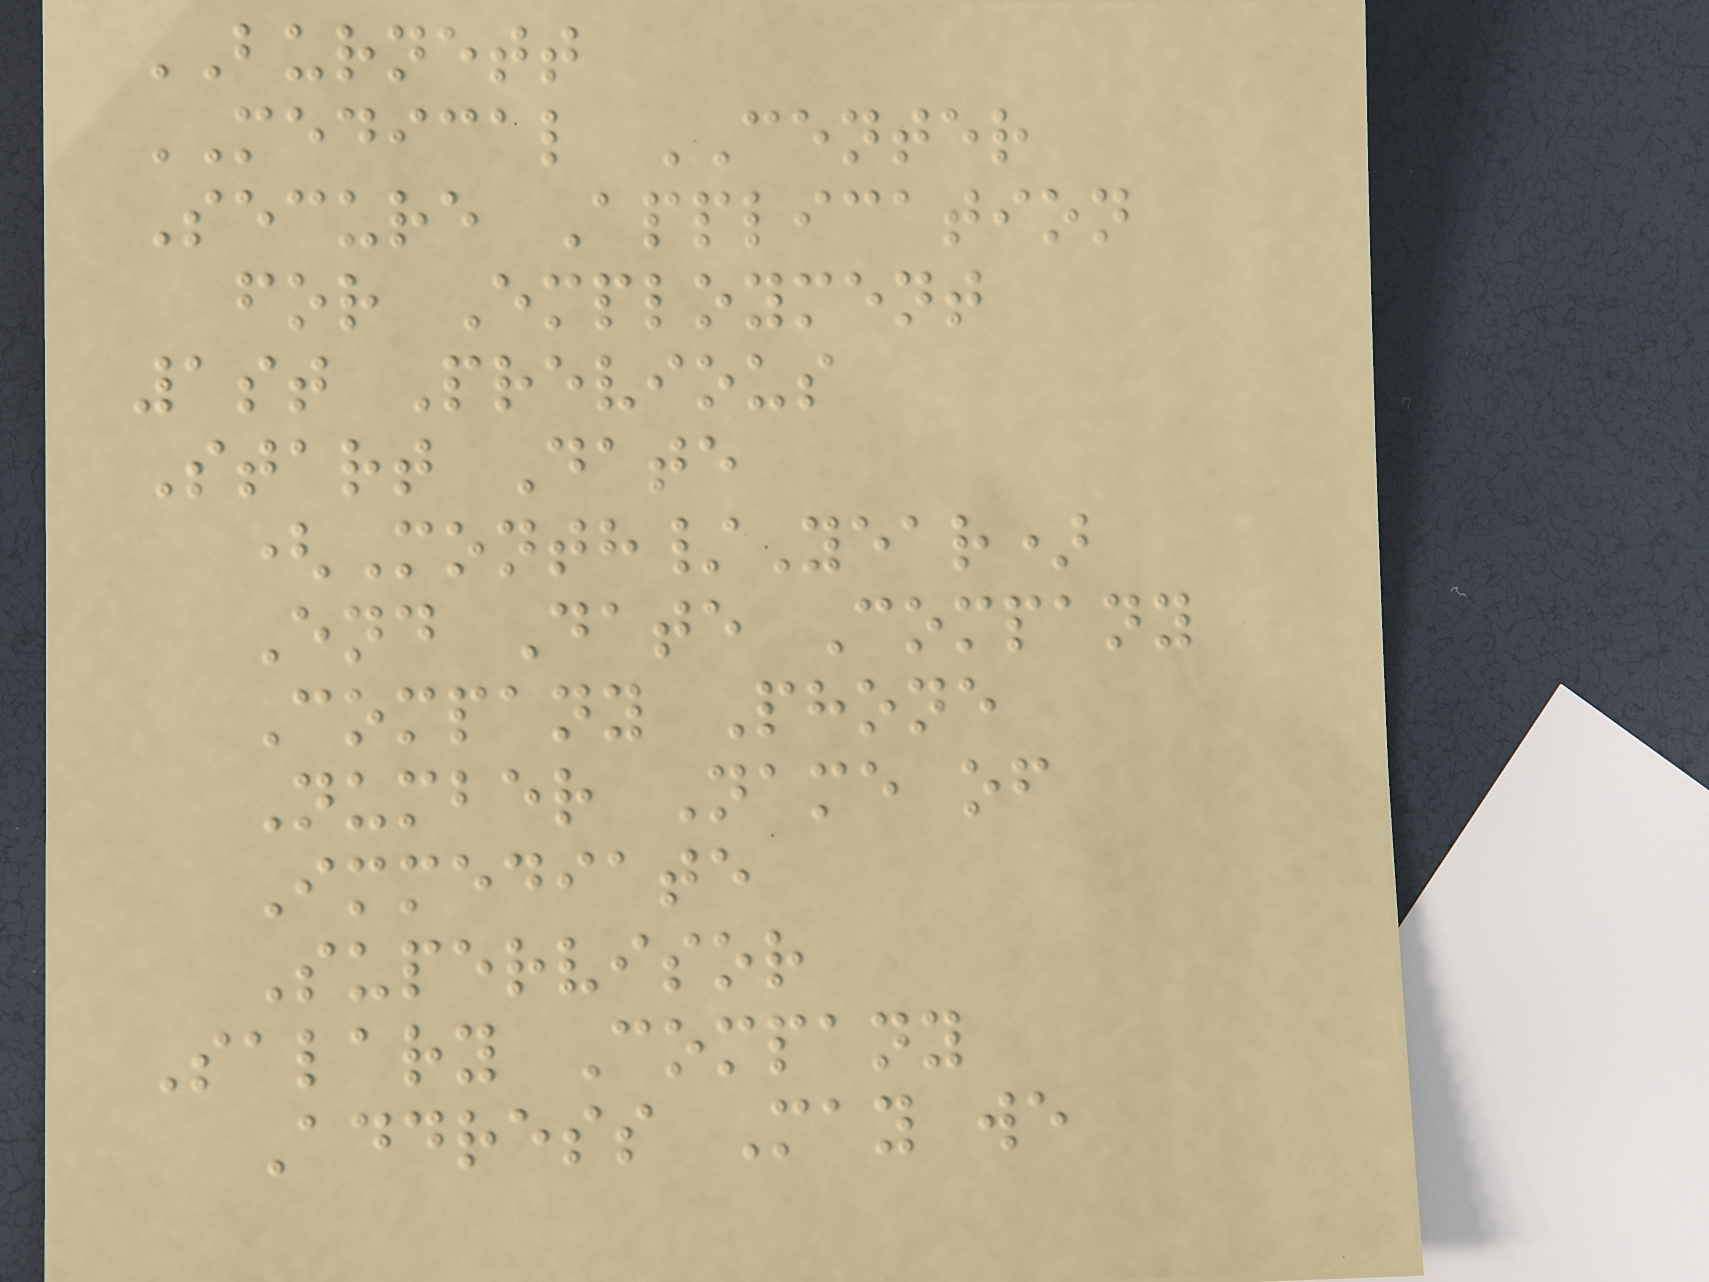BURNETT
MEDICAL CENTER
Secure Application
for Employment
1st Previous
Start Date
(Month/Year)
End Date Company
Company Phone
Number Name of
Immediate
Supervisor
Salary Company
Address May we
